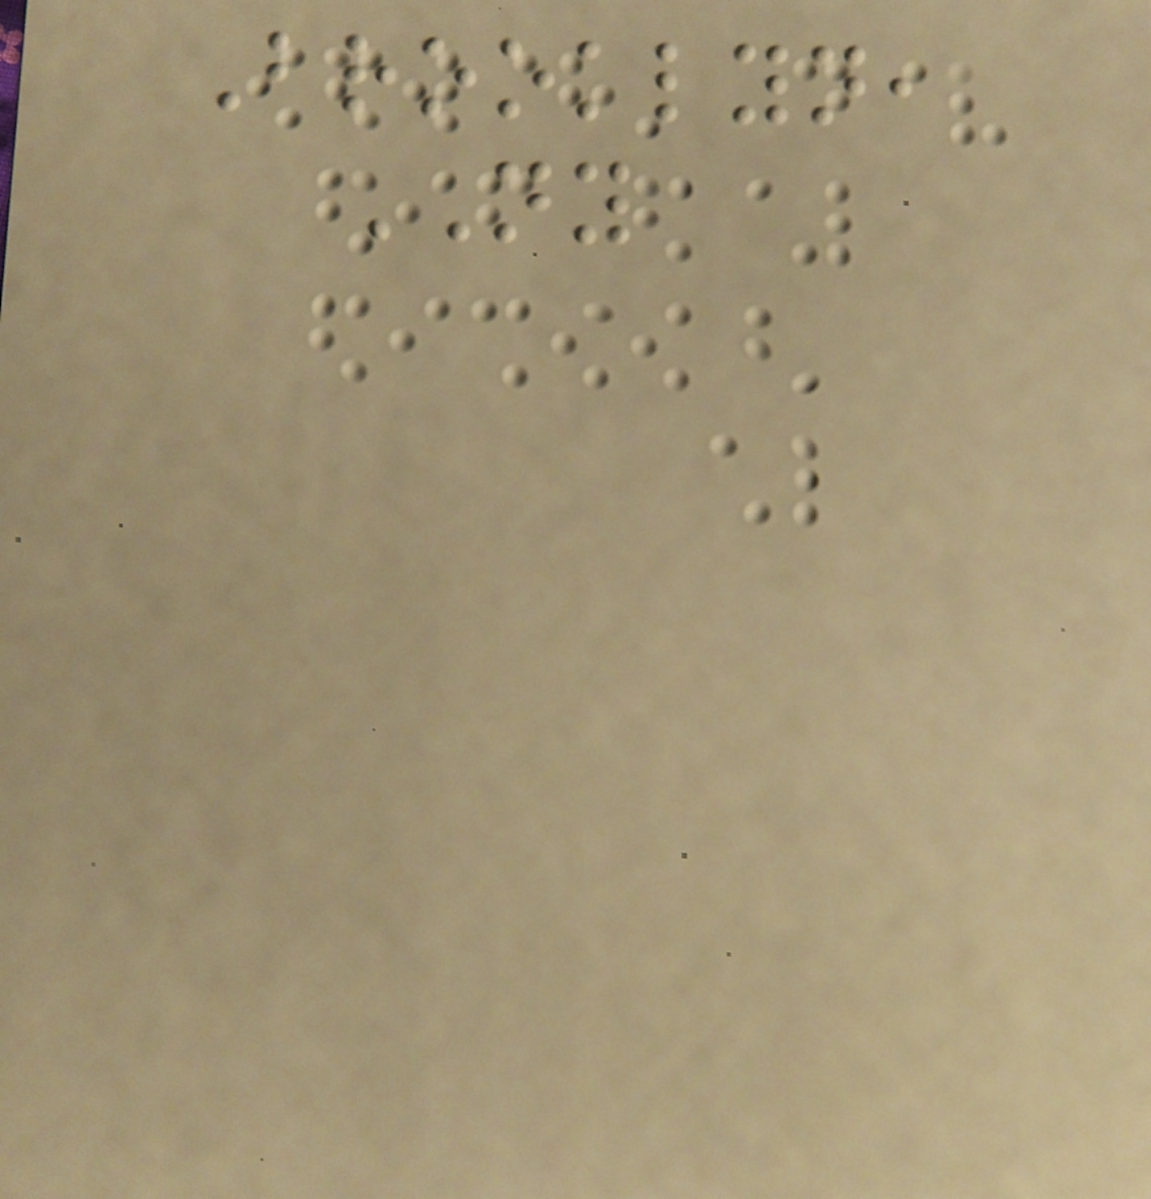Brooklyn,
NY
